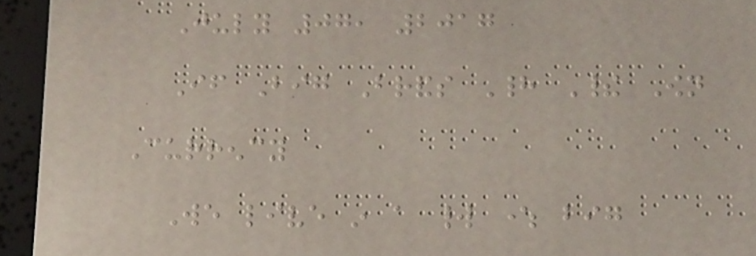July 07, 2017
If Big Brands Had Their Own
Currency
We live in a world where big
